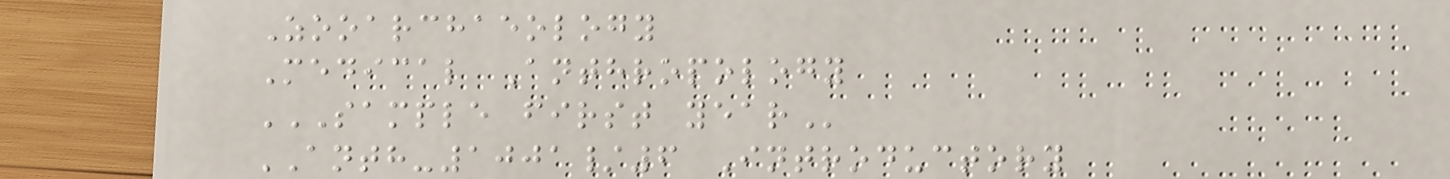Zooarchaeology
Medical Anthropology
SAMPLE FIRST YEAR
ANTH-1001/6 Introductory
